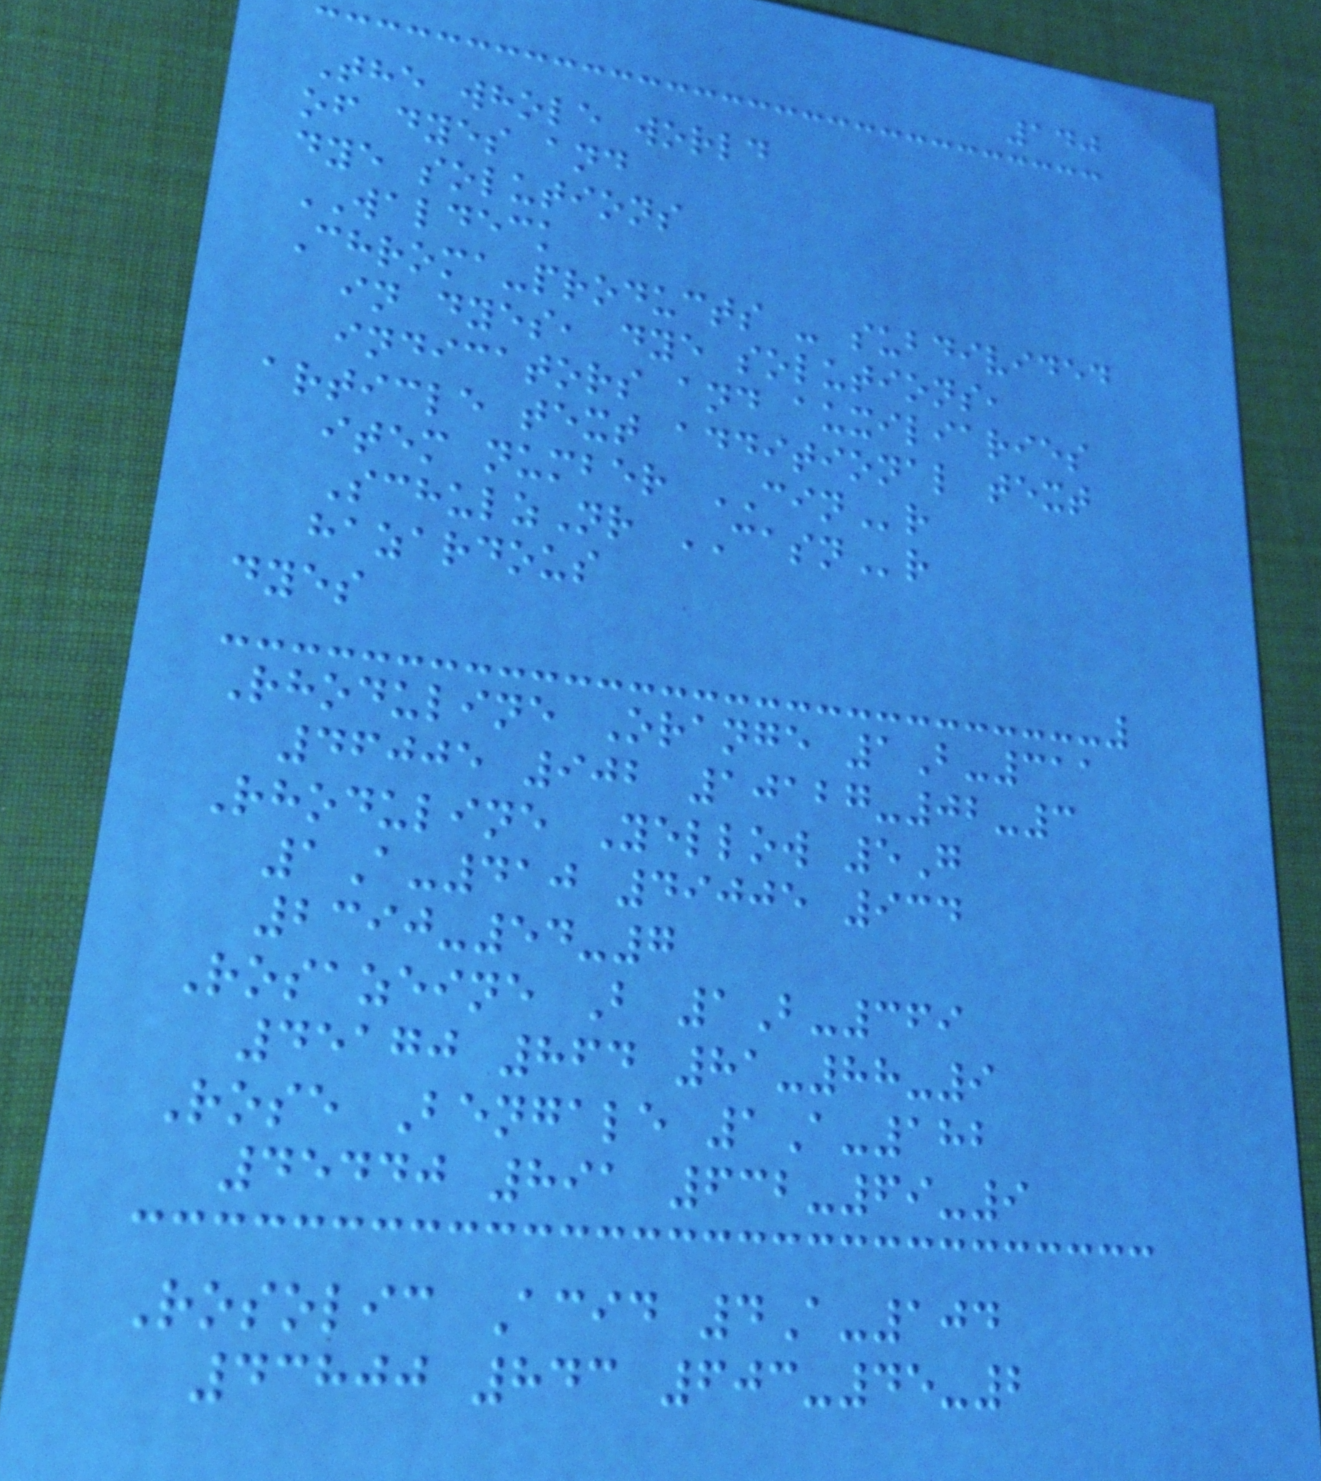140
The whole world
of dyes and
dye solutions
WALDECK
Chroma-products - subdivided
in dyes, dye solutions,
indicators and auxiliaries
article text additional text
item number CINr
SchulzNr CASNr
hazardous
dyes
Rhoduline Orange 1B-311
46005 902 10127-02-3
Rhoduline Yellow 5G
1A-410 49005 934
2390-54-7
Rosazeine B 1B-369
45170 864 81-88-9
Rose Bengale 1A-182
45440 891 632-69-9
Rosolic Acid 4A-104
43800 843 603-45-2
